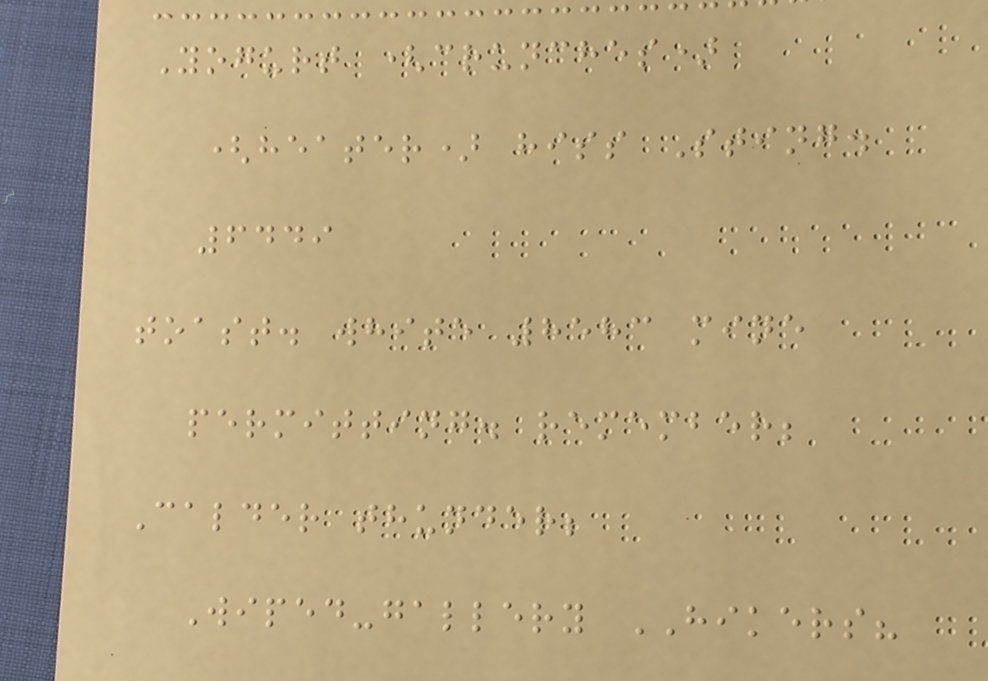Yogurt (crunches)
(heater) hiss Sting.
6449
toast. white 8583 mine
permitting. remember;
Calder thunder;
Wiped-gallery HIKERS?
